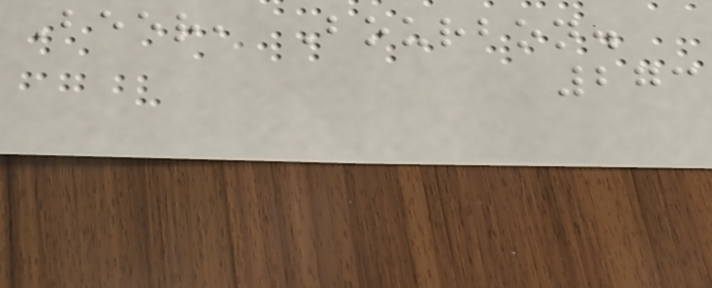Beer, Bourbon.
273
